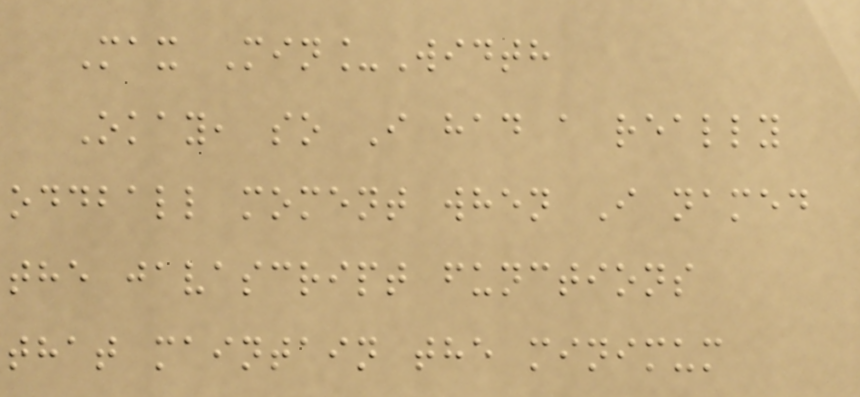Max Min_Width
Okay, so I had a really
oddball moment when I named
the javascript functions
that maintain the minimum
